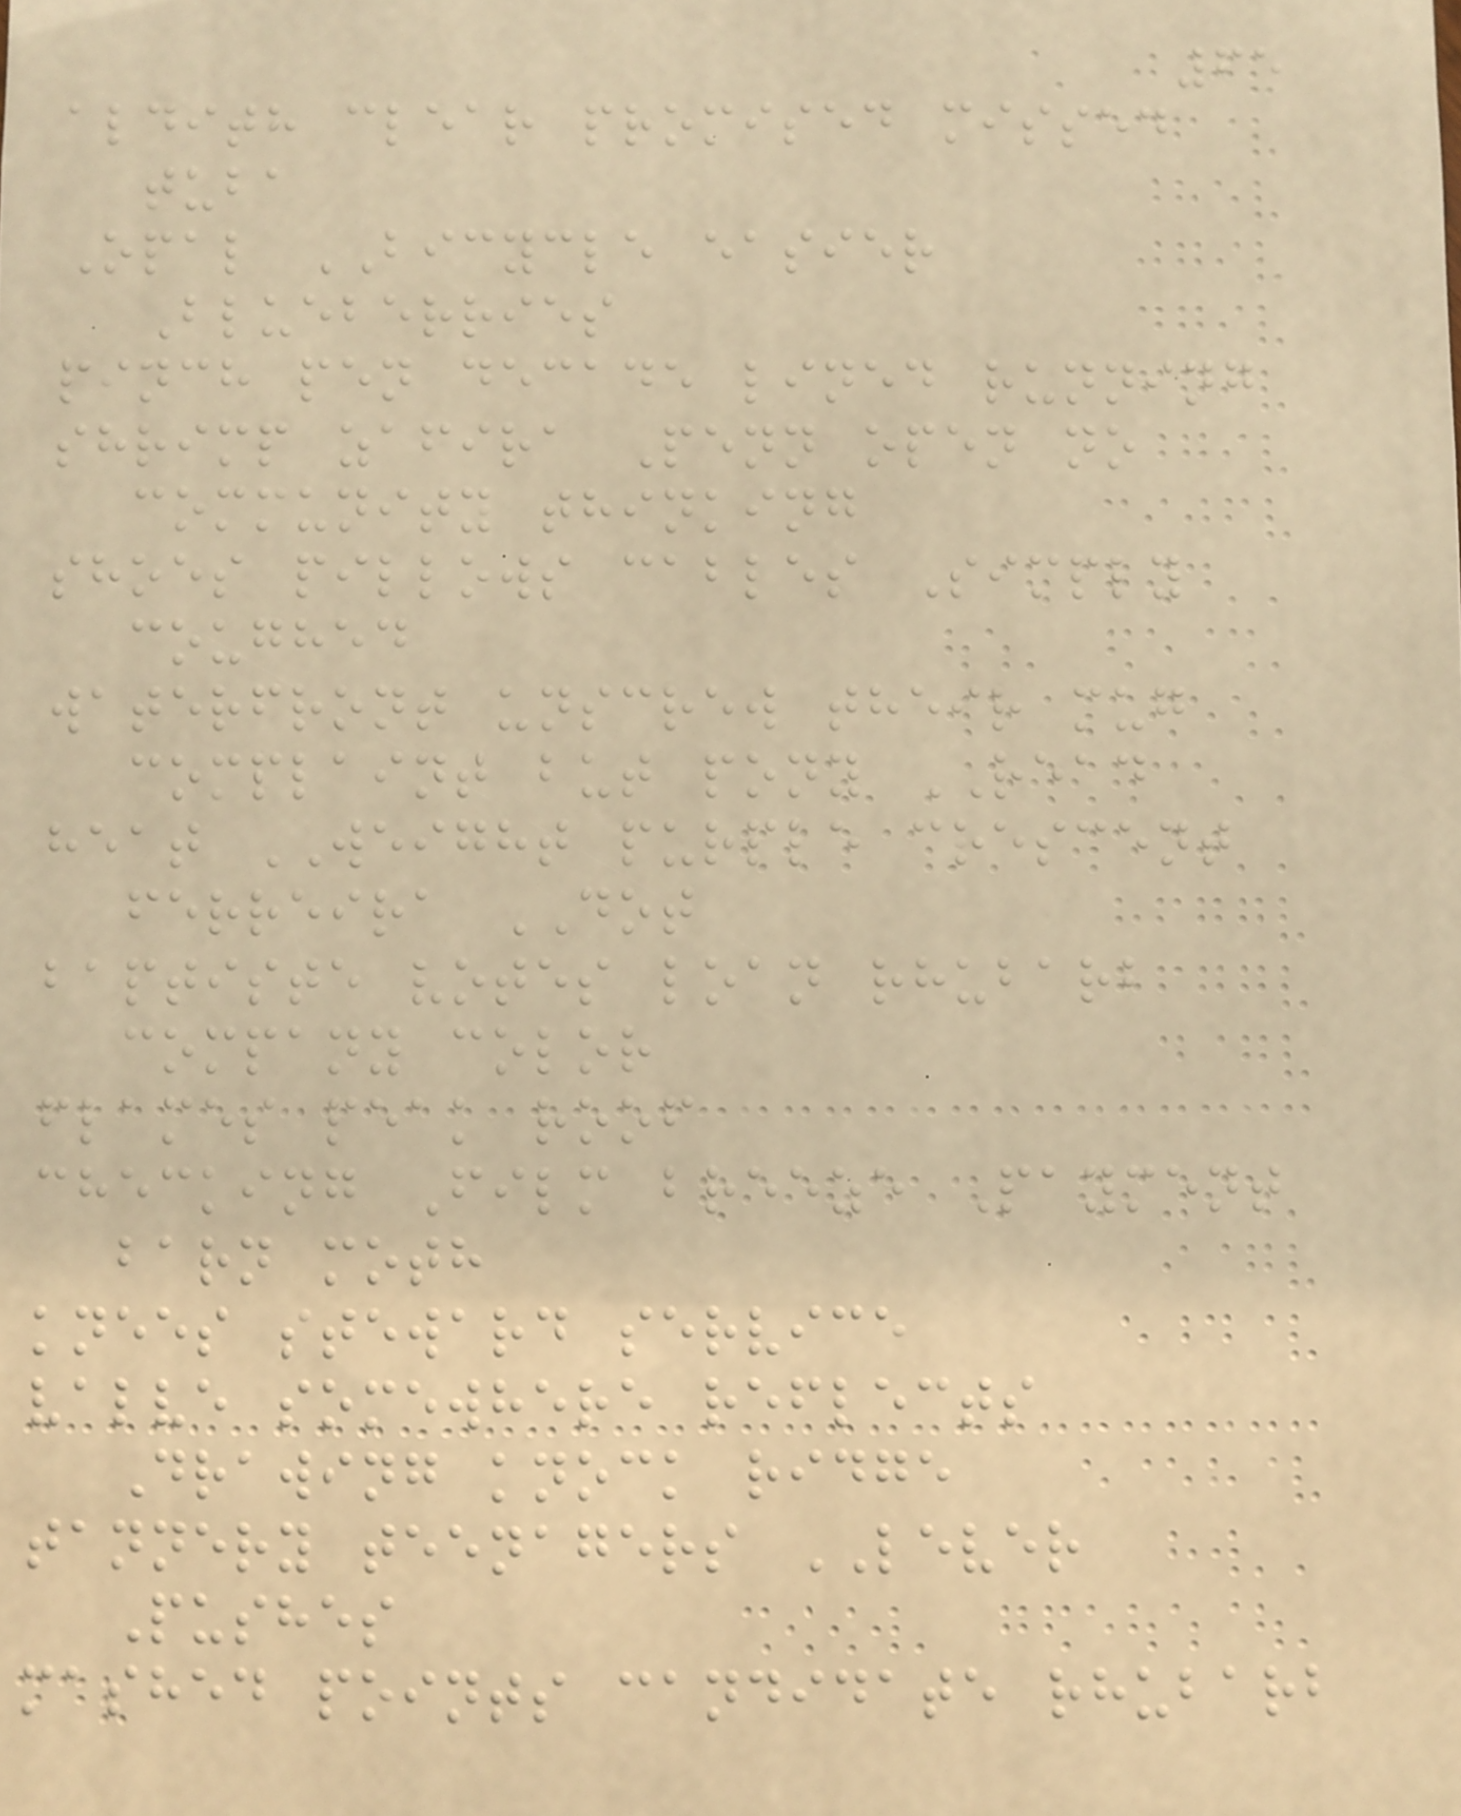65
aldith clear promised missed
tuba
Opal BICYCLE easier
Blueberries
pinch pen decade lined running
shrimp zafira Penn open no
community thinking
shoes pillows cables Simply
coughed
waterfront unscrew their mug
complaint but pony READ
heat WEIGHT purple crescent
ferreira DOT
baptiste votes loan rhubarb
company color
flames peak roof
checking Film breeze Payment
barn moth
knees steward service
valve somewhere reflects
Drawing knock ridge
tannery teenagers LEVER
Pushes
mashed points candidate rhubarb
